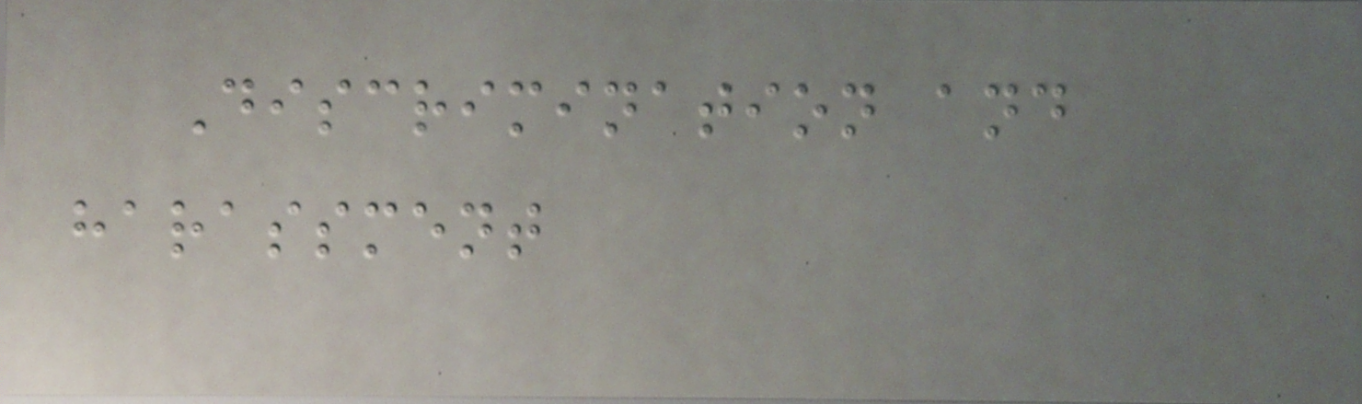Discrimination and
harassment
